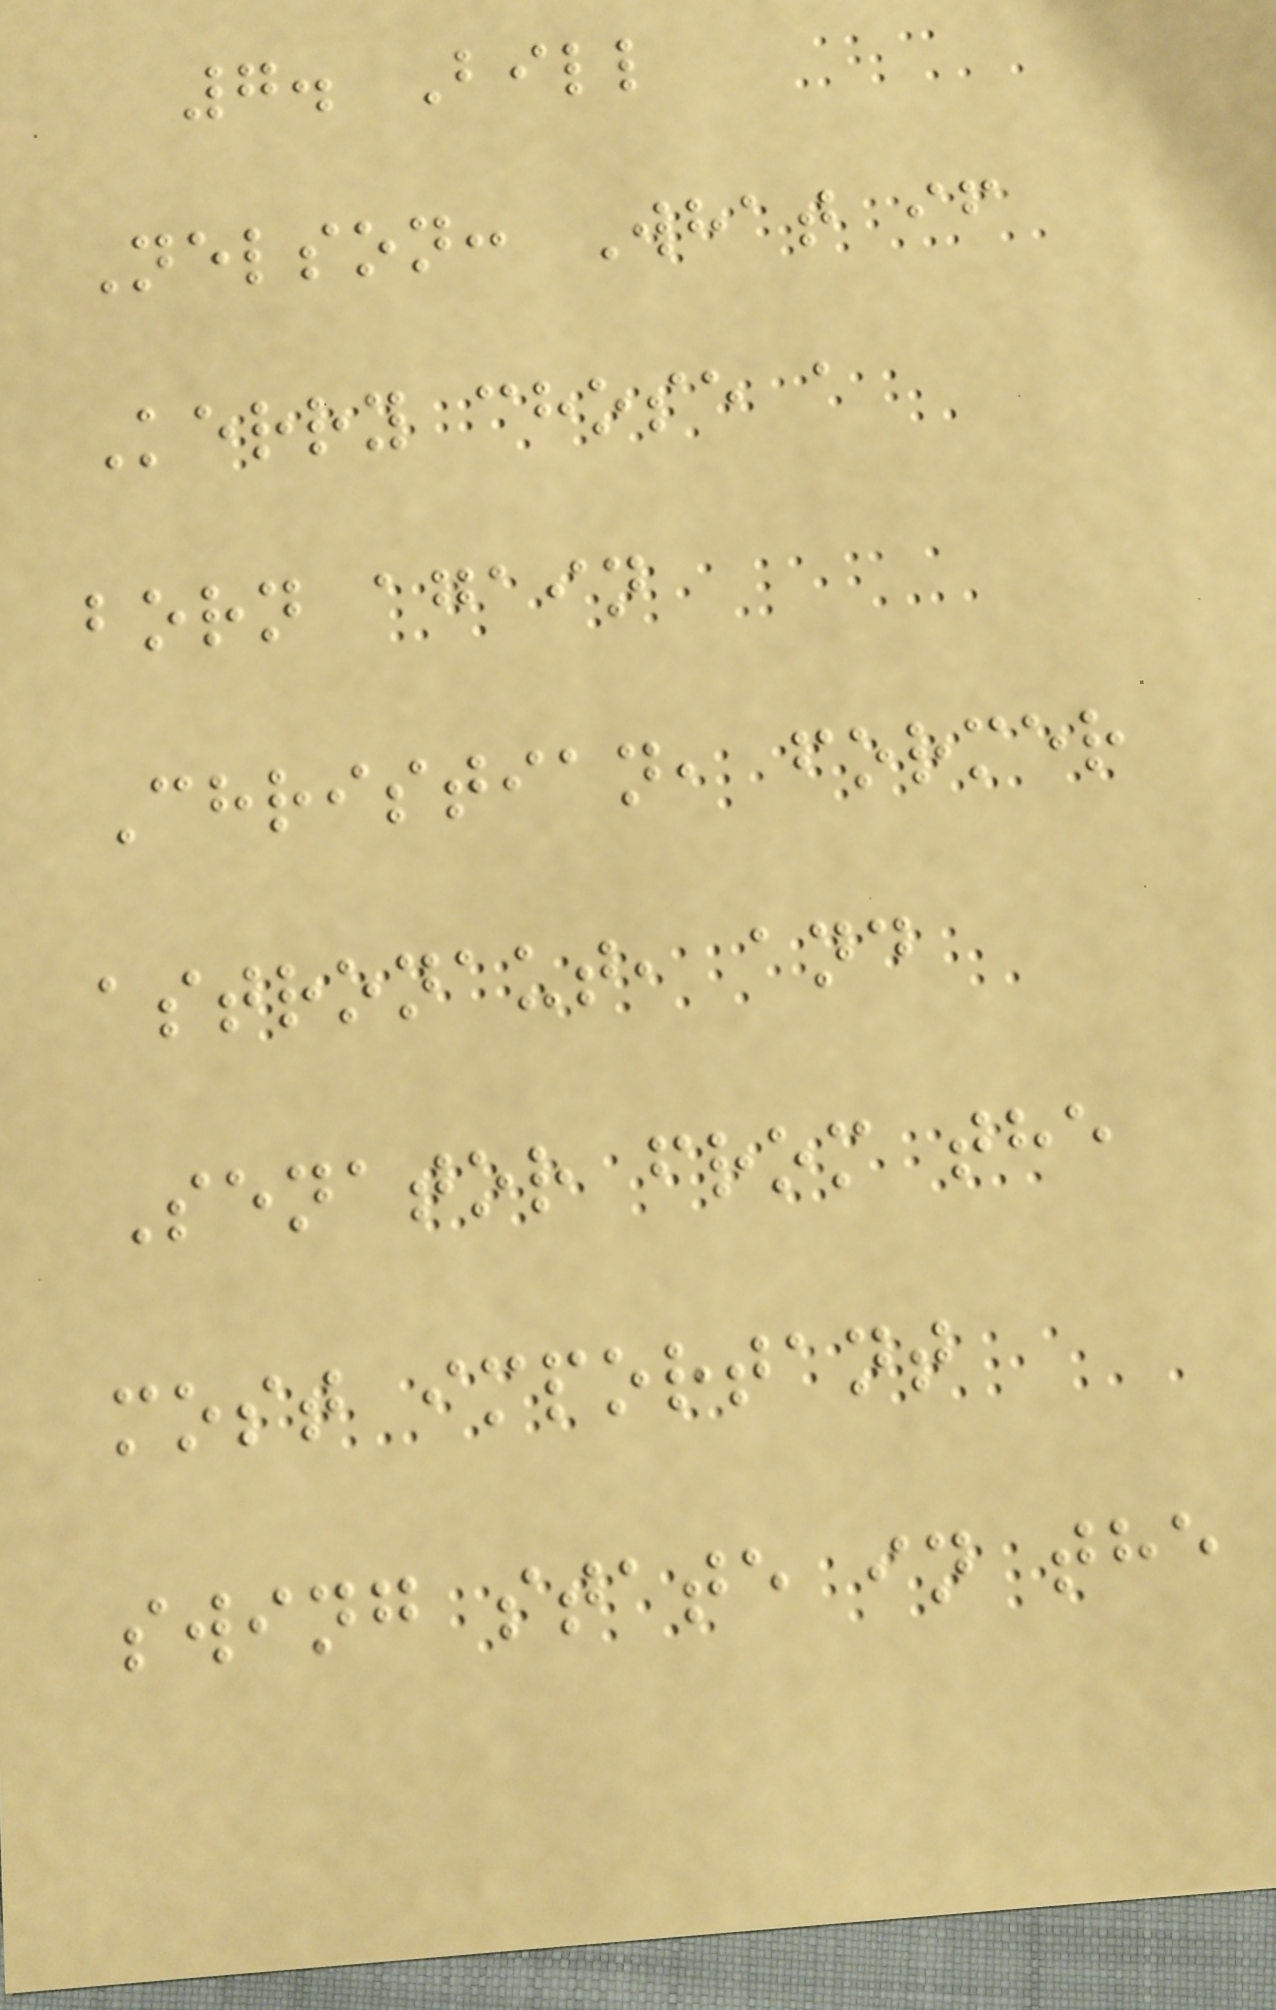7. Bill
Nelson: What if
Kerry chose a
born again
Christian, former
astronaut, and
Senator from the
most important
swing state in the
